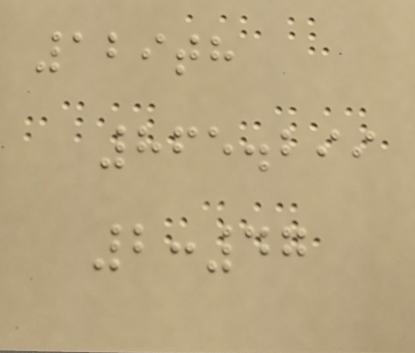129th
865.299
2:47
